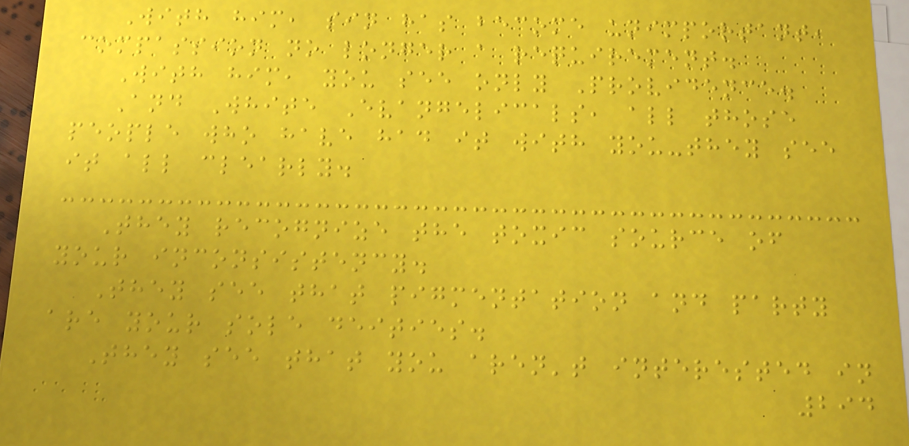With him, sin has become unimportant,
compassion no longer a requirement.
With him, you see only Providence.
And White Evangelicals, all those
people who have had it with you-they see
it all clearly.
They recognize the toxic source of
your inconsistency.
They see that pigmentation and party
are your sole deities.
They see that you aren't interested in
294
